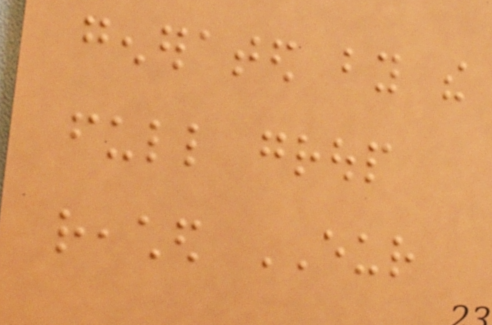generated by the
full group
reached EUR
